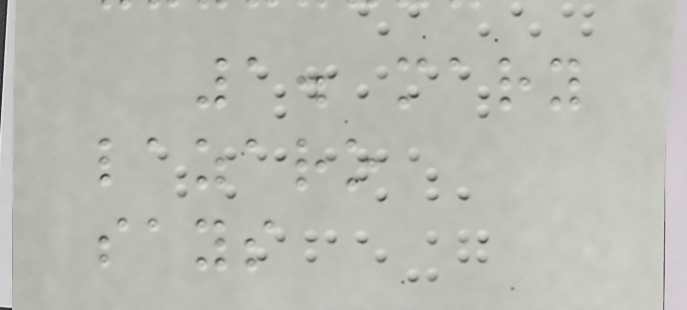1. mary
lazaro
says
